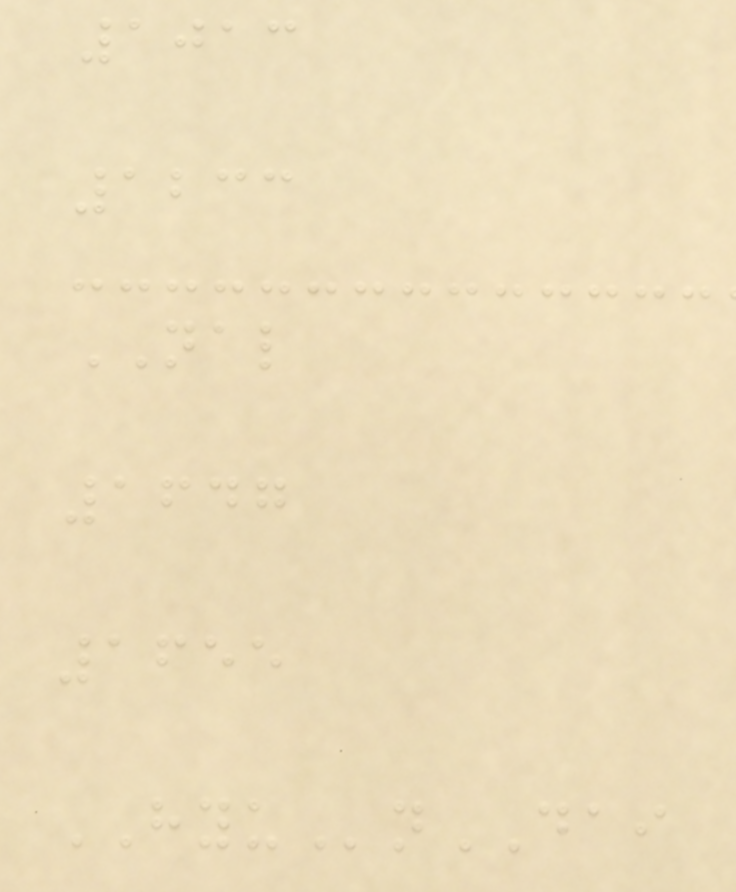1013
1233
NAL
1647
1655
HYUnDAI
